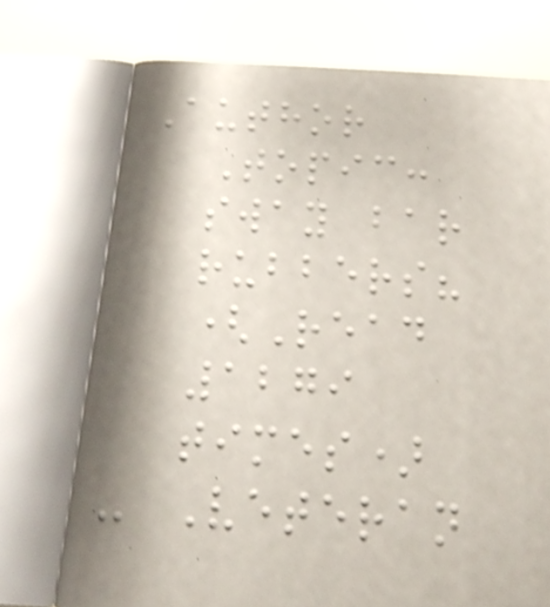Author
Topic:
sway bar
rubbers?
(Read
1279
times)
- Veteran
